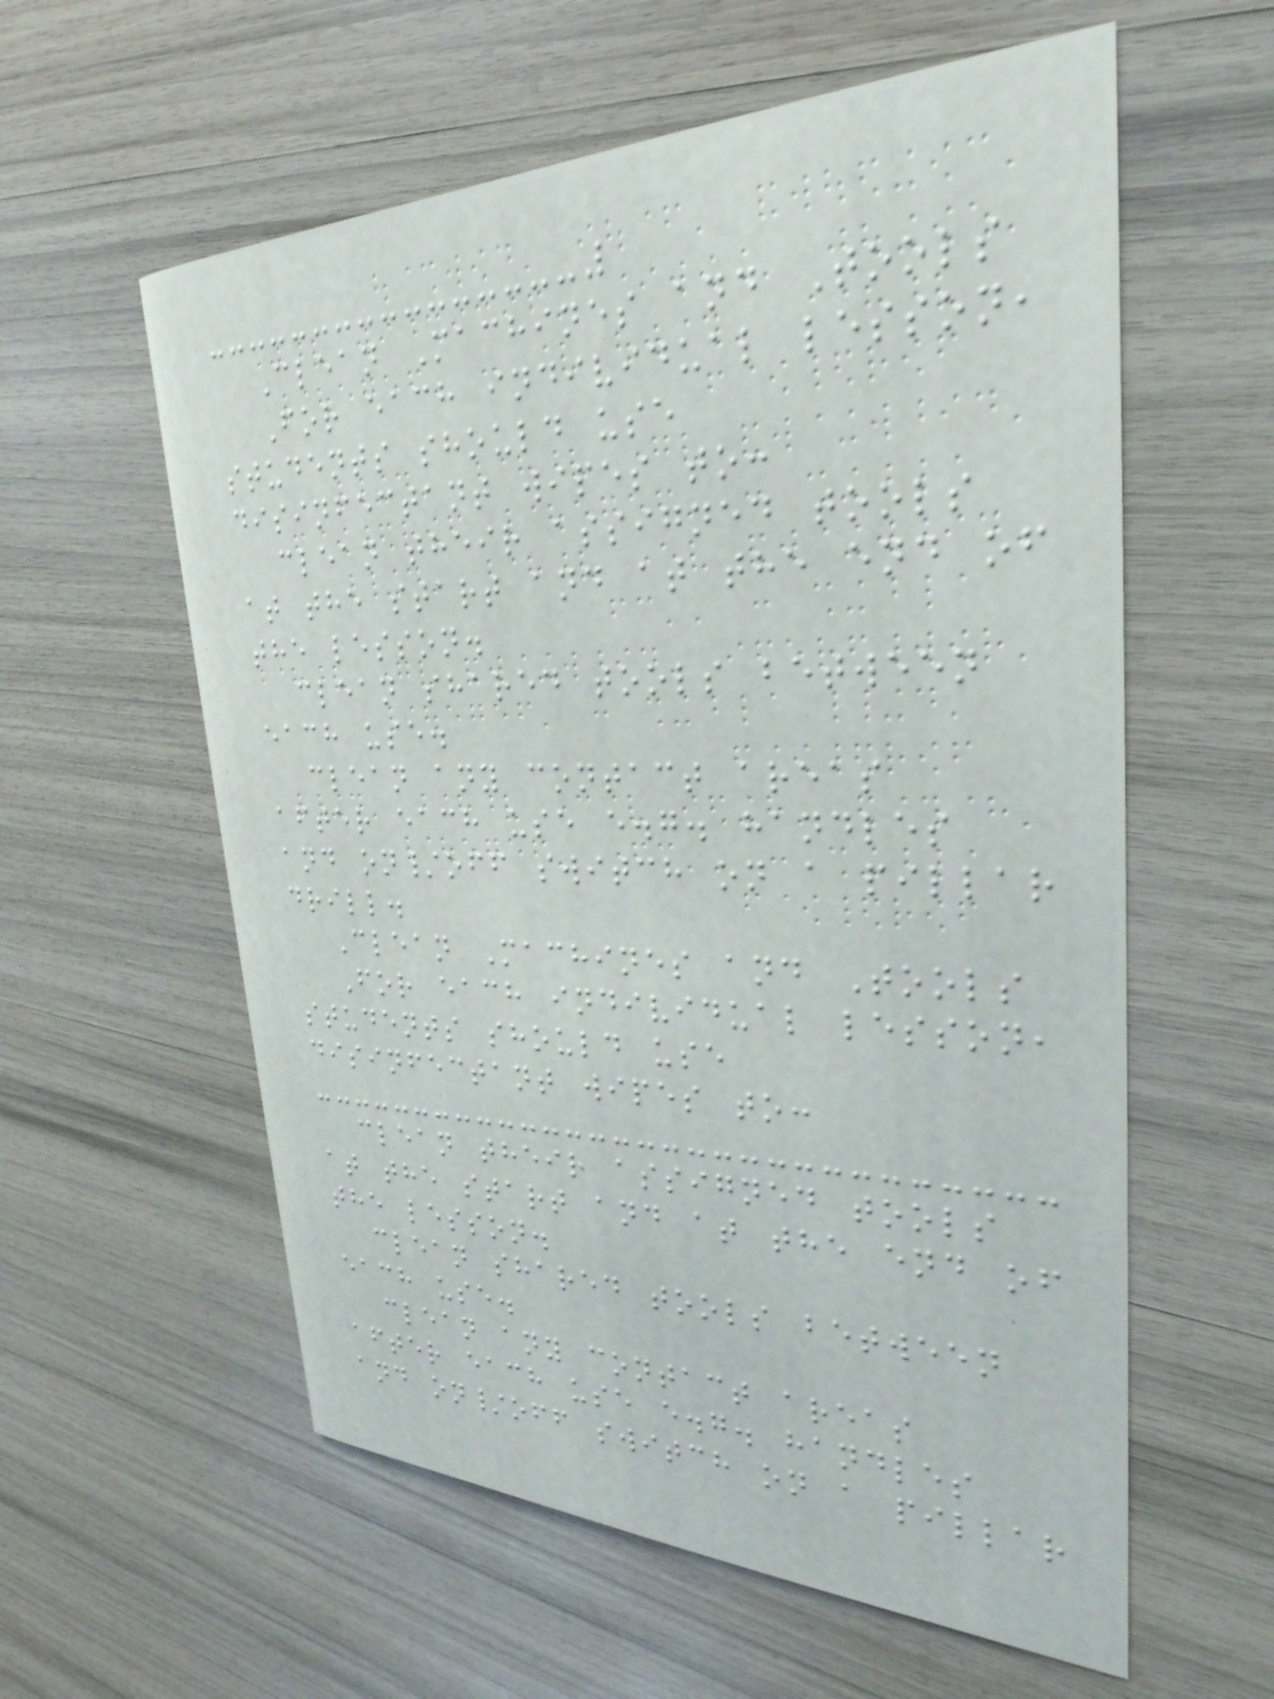Clean Machines and Tools
For each individual lesson,
students should use
disinfectant wipes to:
clean their assigned tools
at the start and at the end of
the lesson.
clean shared tools between
each use.
clean any contact areas
after each use e.g. handles
and on/off switch on a pillar
drill.
Clean Machines and Tools
For each individual lesson,
students should use
disinfectant wipes to:
clean their assigned tools
at the start and at the end of
the lesson.
clean shared tools between
each use.
clean any contact areas
after each use e.g. handles
and on/off switch on a pillar
